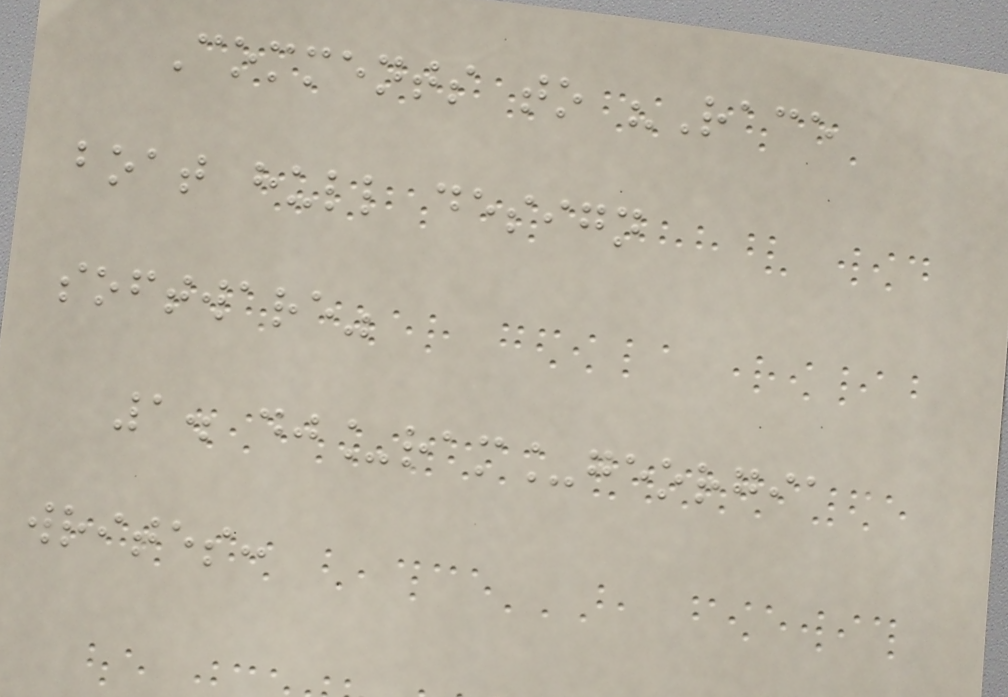Comments to "Race
boat hull design
software"
1. dj_ram_georgia
writes:
